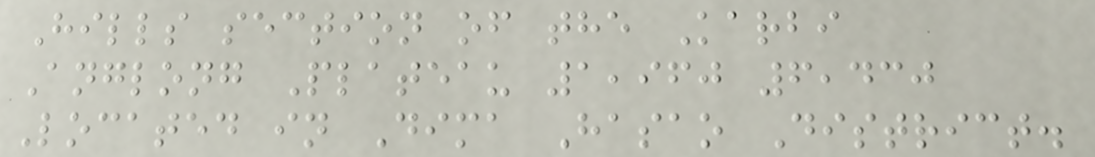Hills section of the Karbi
Anglong Plateau 1,960 6,430
Located in Dima Hasao District.
